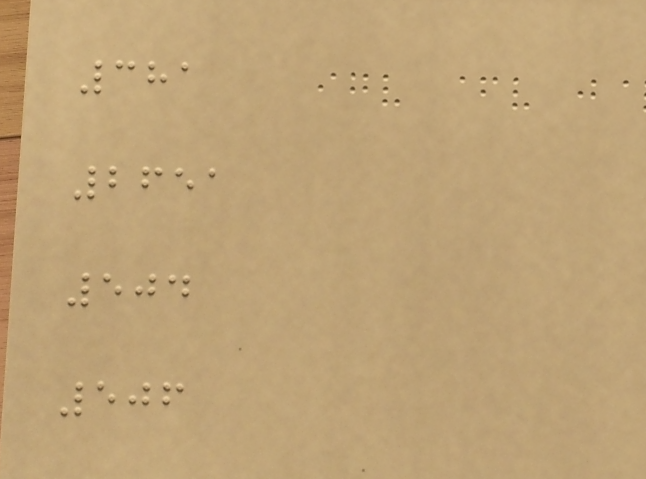381
2651
504
506
